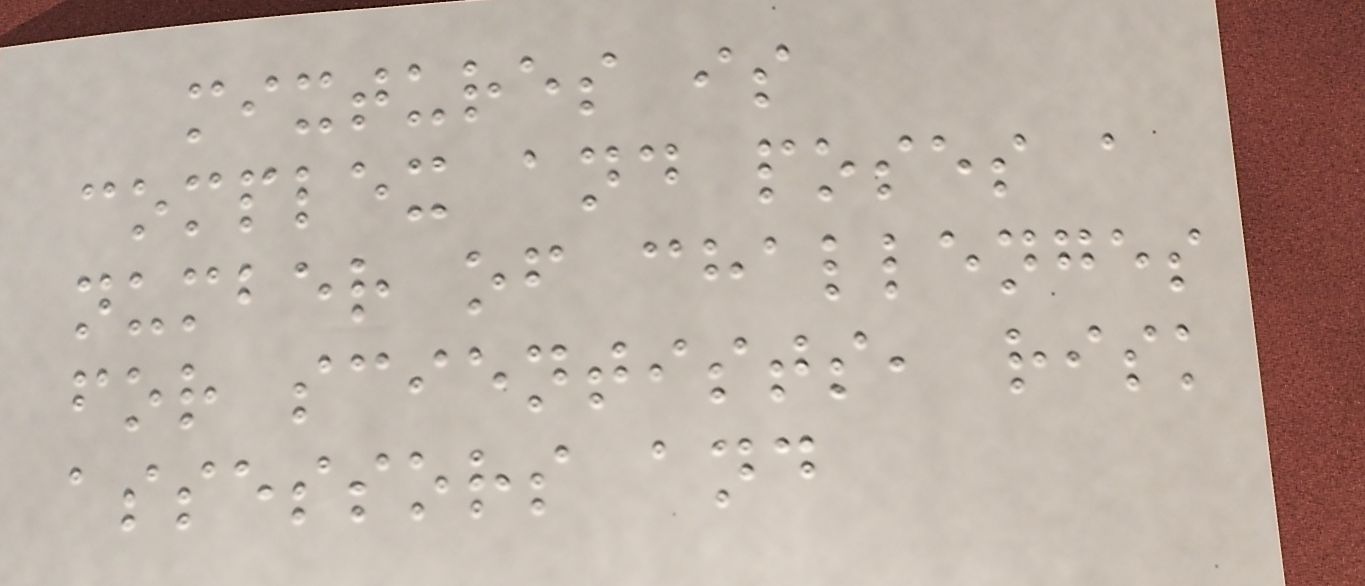mixtures is
complex and poses a
number of challenges
for scientists, risk
assessors and
